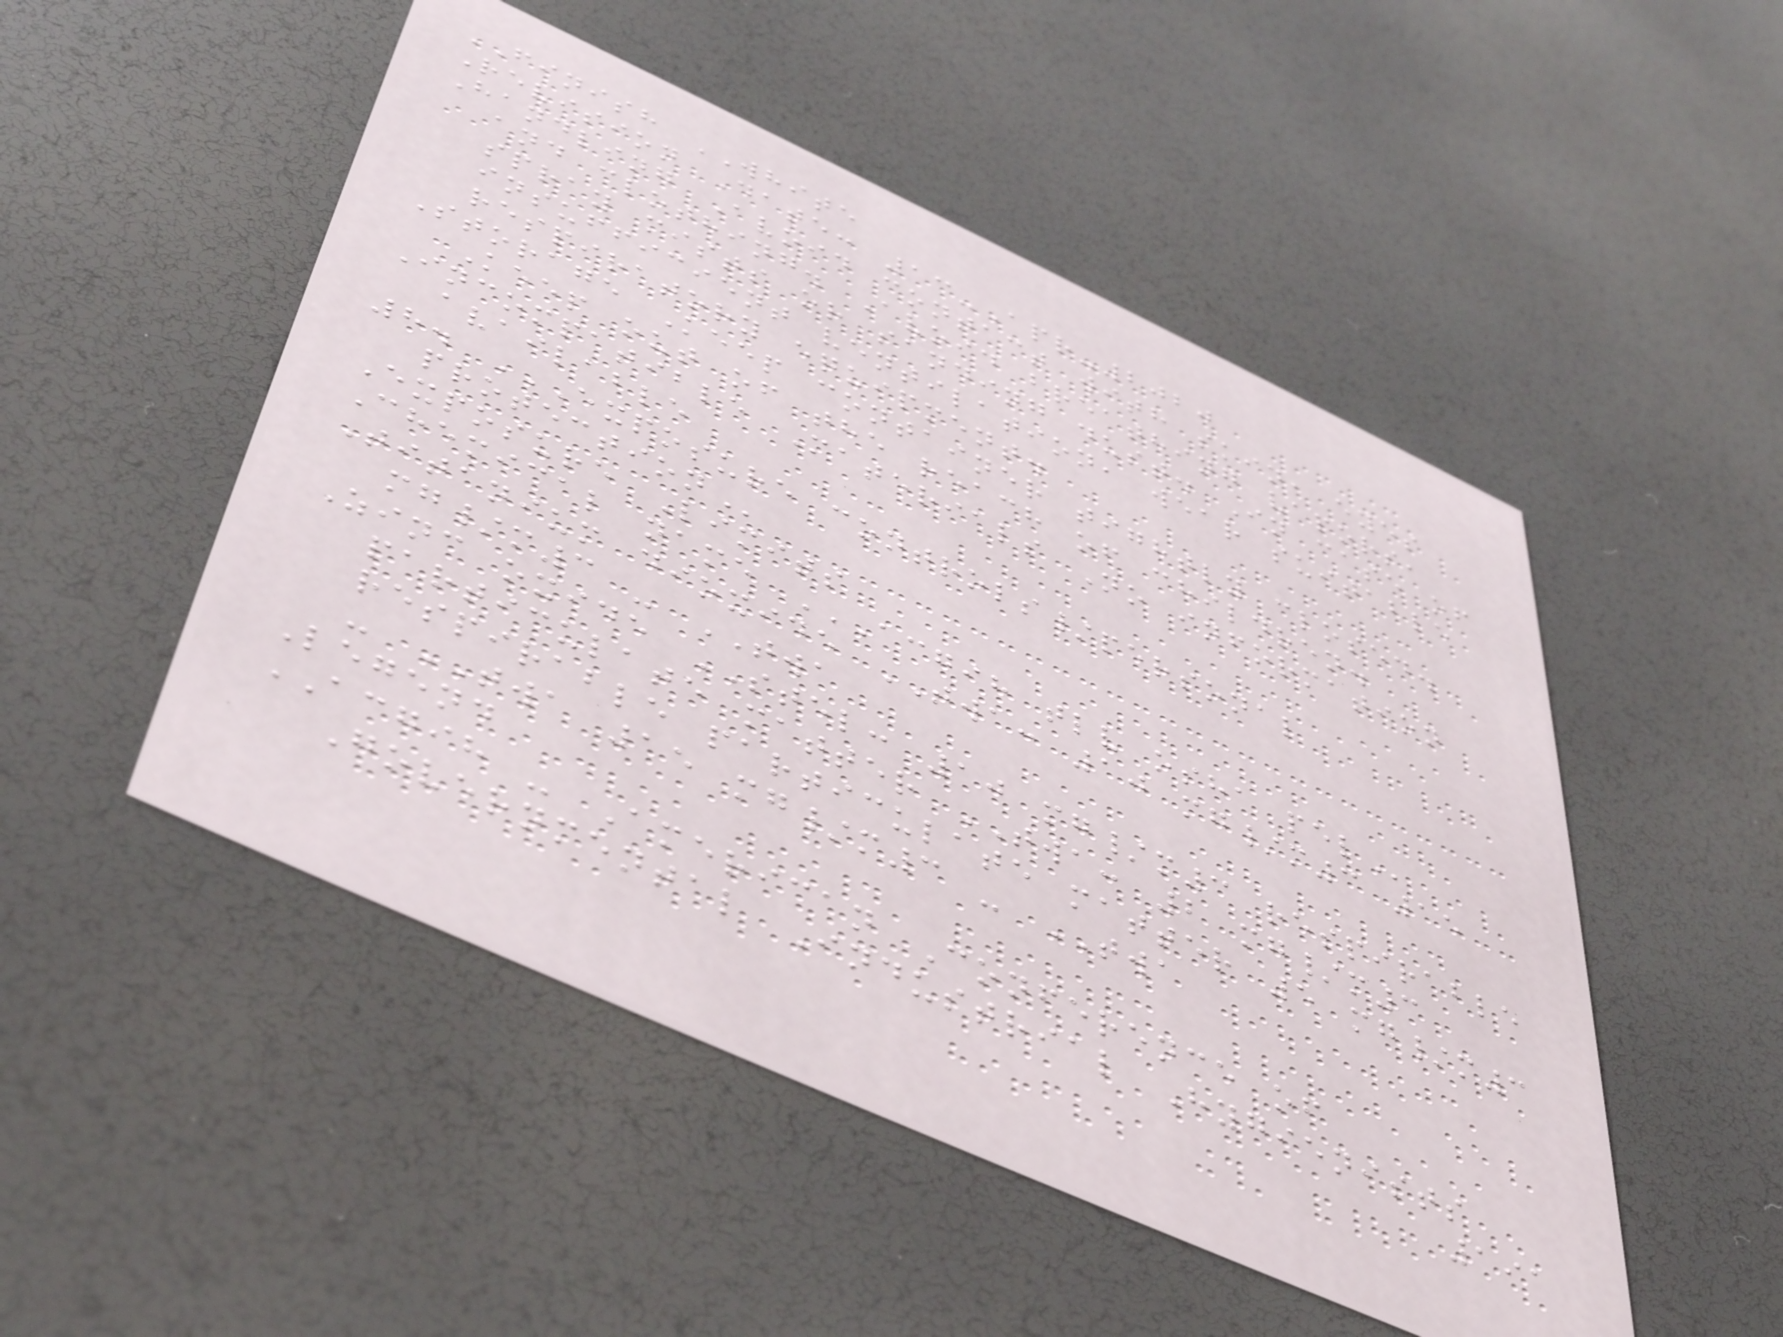FINISH WHITE
Revision Date: 13-Apr-2020
Handling Avoid contact with skin, eyes
and clothing. Avoid breathing vapors,
spray mists or sanding dust. In case of
insufficient ventilation, wear suitable
respiratory equipment.
Storage Keep container tightly closed.
Keep out of the reach of children.
Incompatible Materials No information
available
8. EXPOSURE CONTROLS/PERSONAL
PROTECTION
Exposure Limits
Chemical name ACGIH TLV OSHA PEL
Titanium dioxide TWA: 10 mg/m3 15
mg/m3 - TWA
Zinc oxide STEL: 10 mg/m3 respirable
particulate matter TWA: 2 mg/m3
respirable particulate matter 5 mg/m3
- TWA 15 mg/m3 - TWA
Legend
ACGIH - American Conference of
Governmental Industrial Hygienists
191
